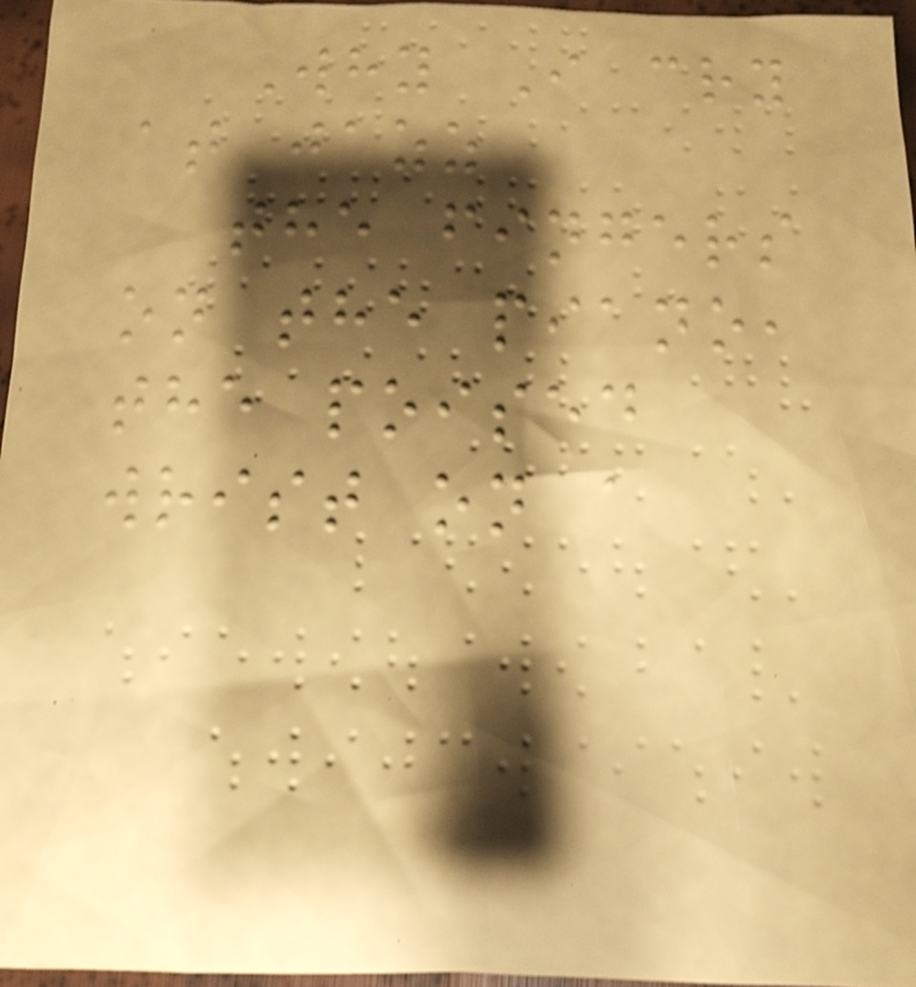Why I cry
at jazz
the fingers
on the piano,
the poised
wrist on a
